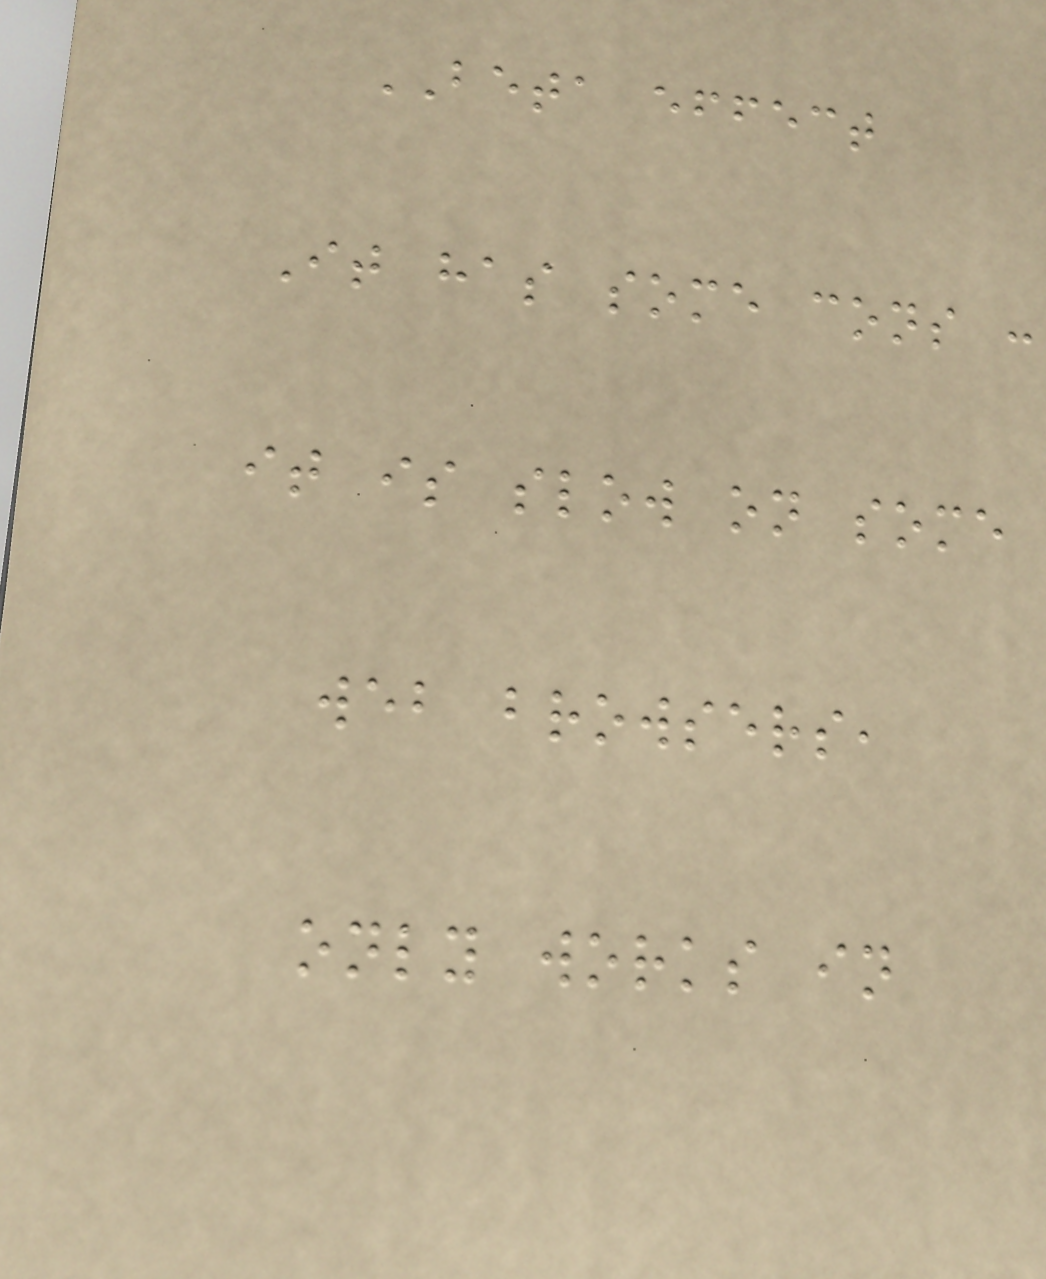BETA effect
It has some cons :
it is slow on some
web browsers,
only works in
